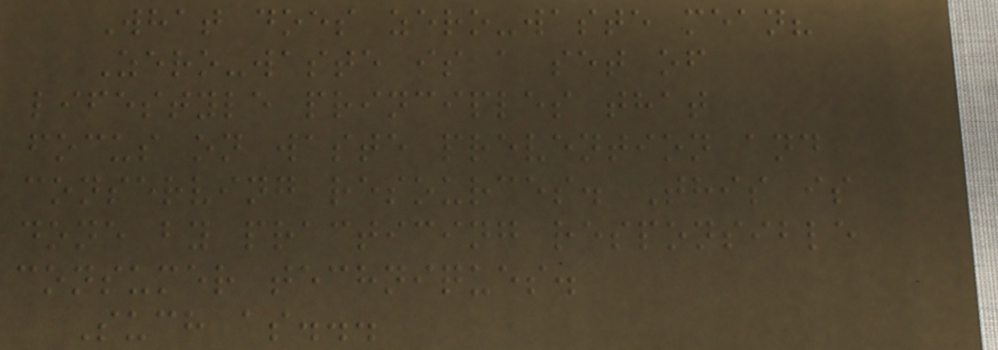What does zero-waste mean?
Zero-waste is a set of
lifestyle principles that
focus on waste prevention and
conserving resources. This is
done by practicing responsible
consumer techniques.
Such as...
